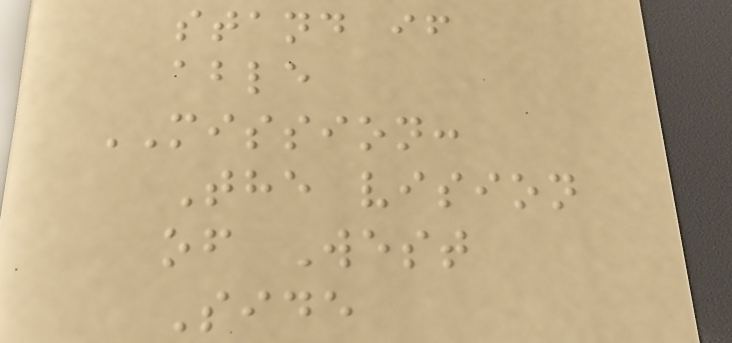stand if
able
MISSION:
The vision
of West
Side
